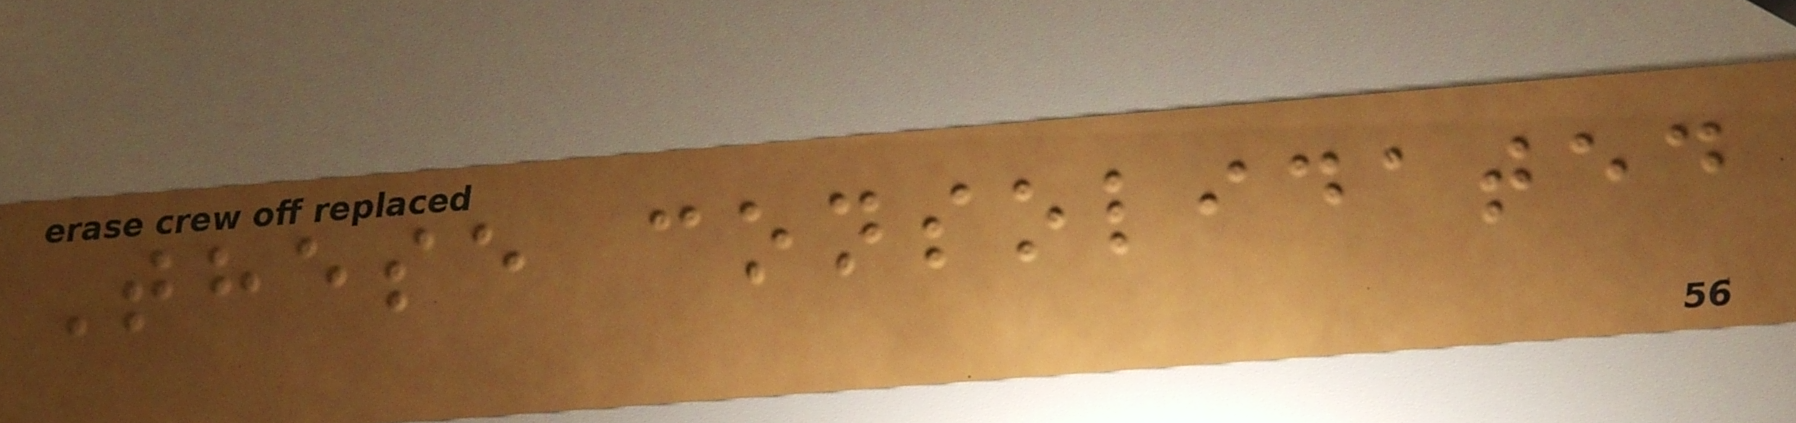These consolidated
